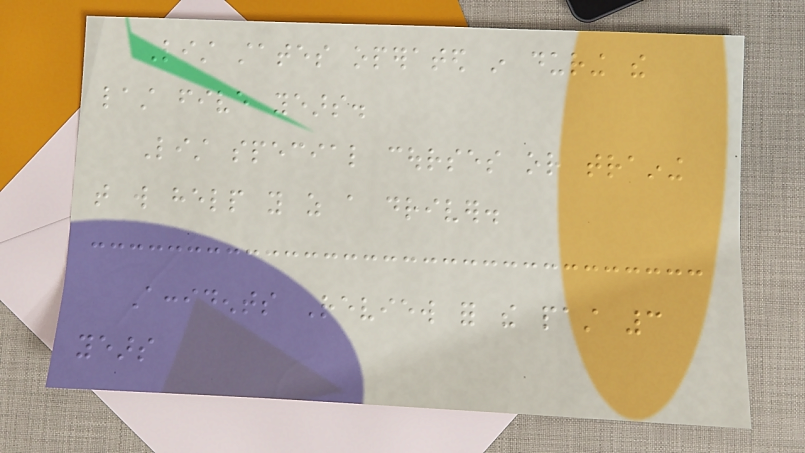List states operated in during the
last five years.
List special courses or training
that will help you as a driver.
Accidents Review for the past 3
years
